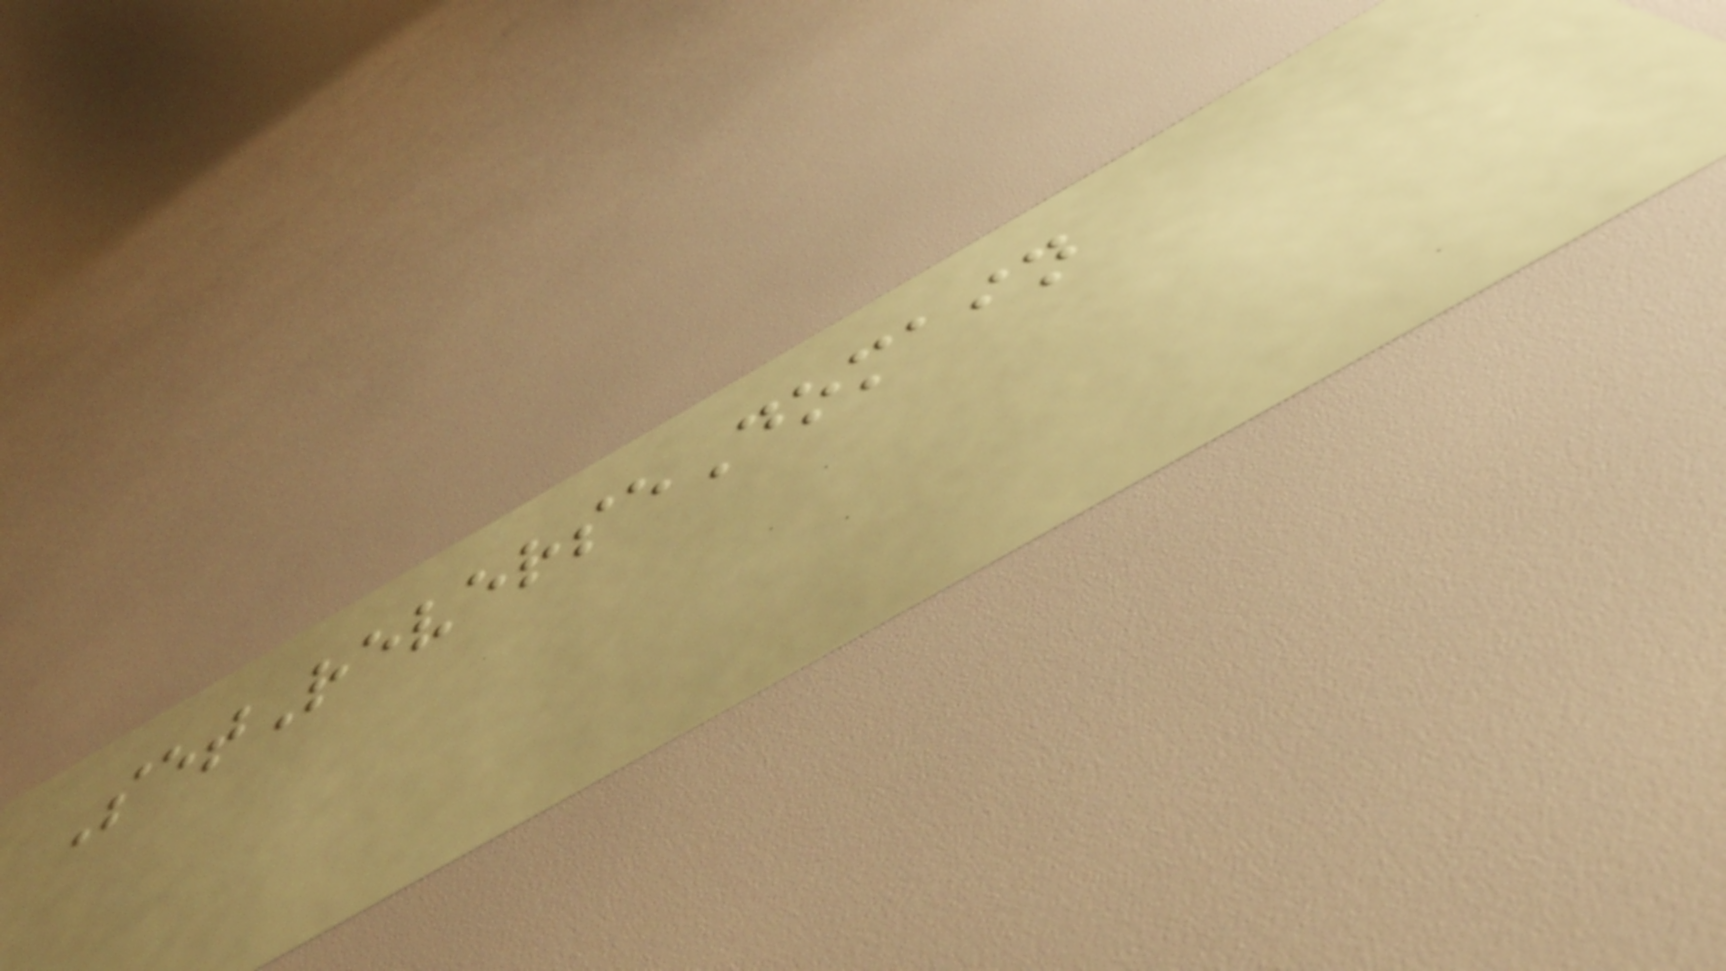SetReverseDomain
